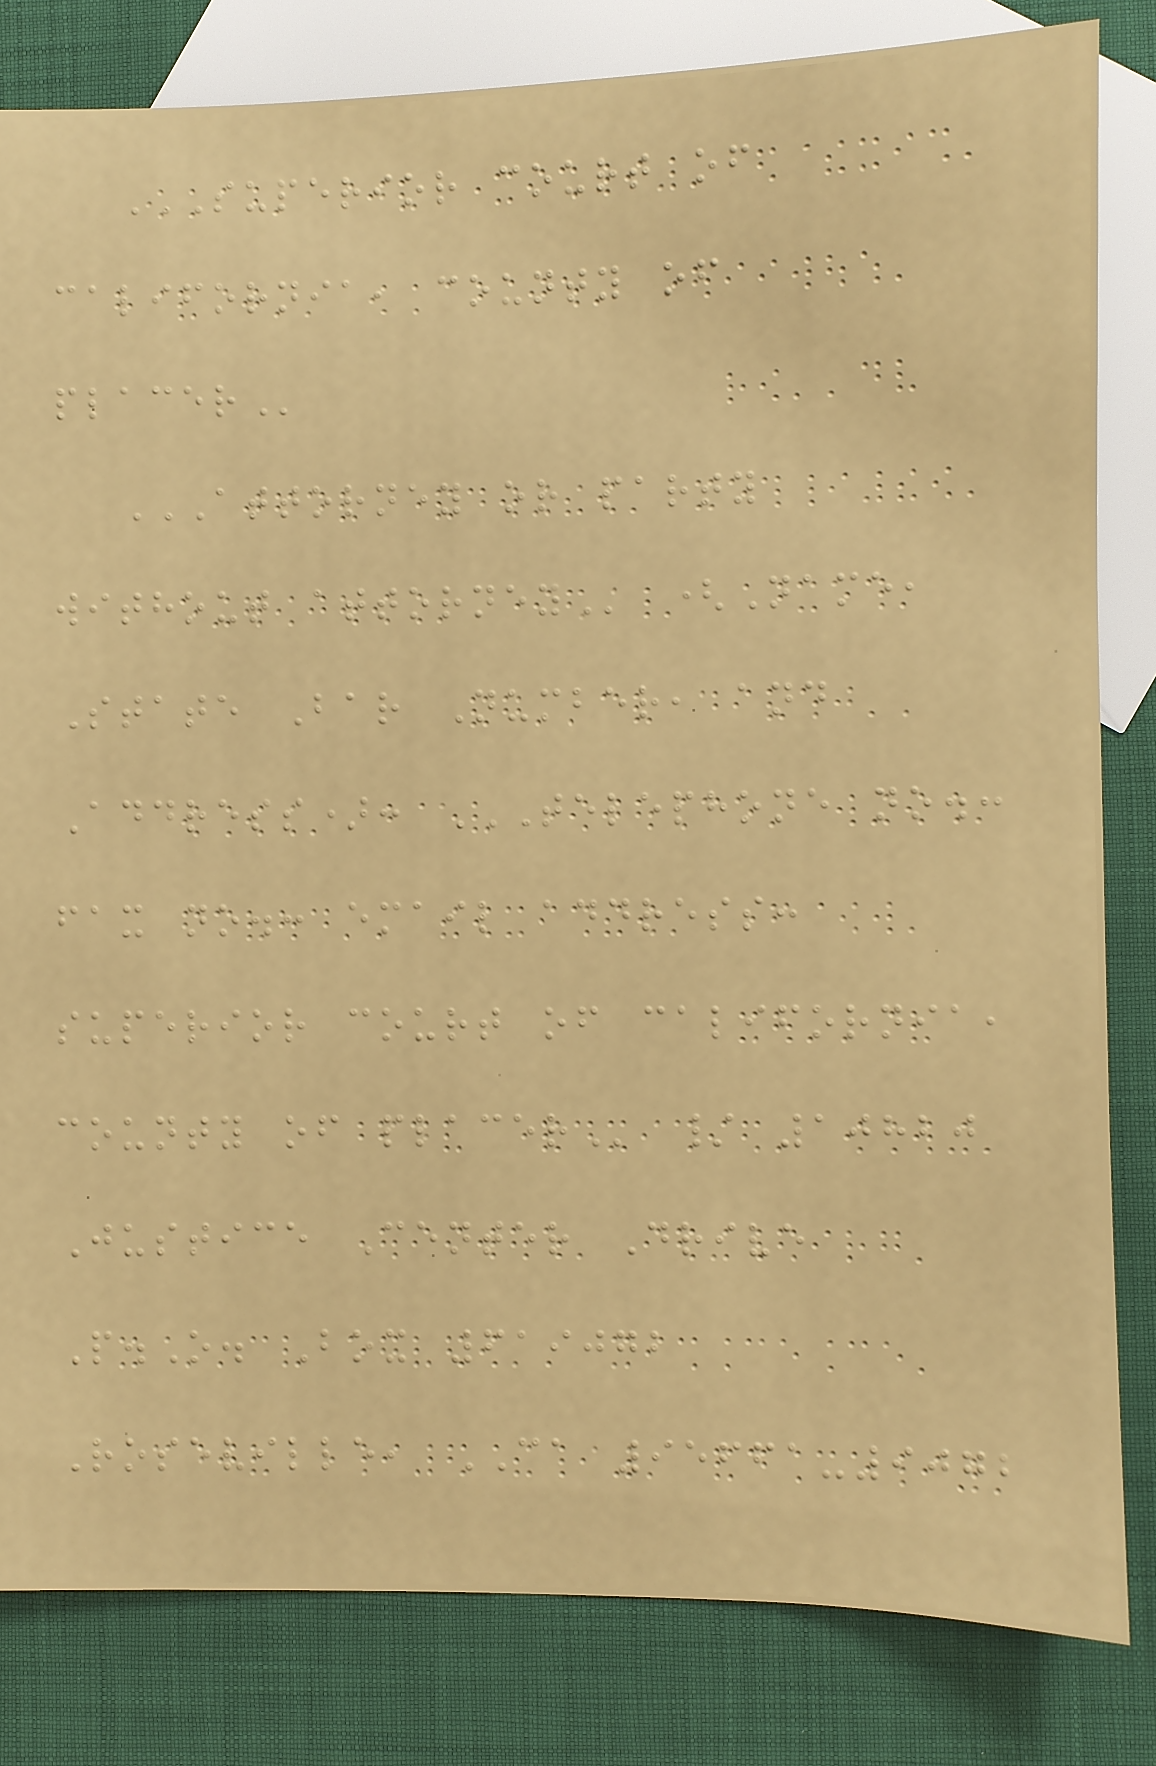SUPERIOR COURT OF
CALIFORNIA, COUNTY OF
PLACER
ATTORNEY OR PARTY
WITHOUT ATTORNEY (Name,
State Bar Number, and
Address): TELEPHONE NO.:
FAX NO.: EMAIL ADDRESS:
SUPERIOR COURT OF CALIFORNIA,
COUNTY OF PLACER / 10820
Justice Center Drive
P.O. Box 619072
Roseville, CA 95661-9072
